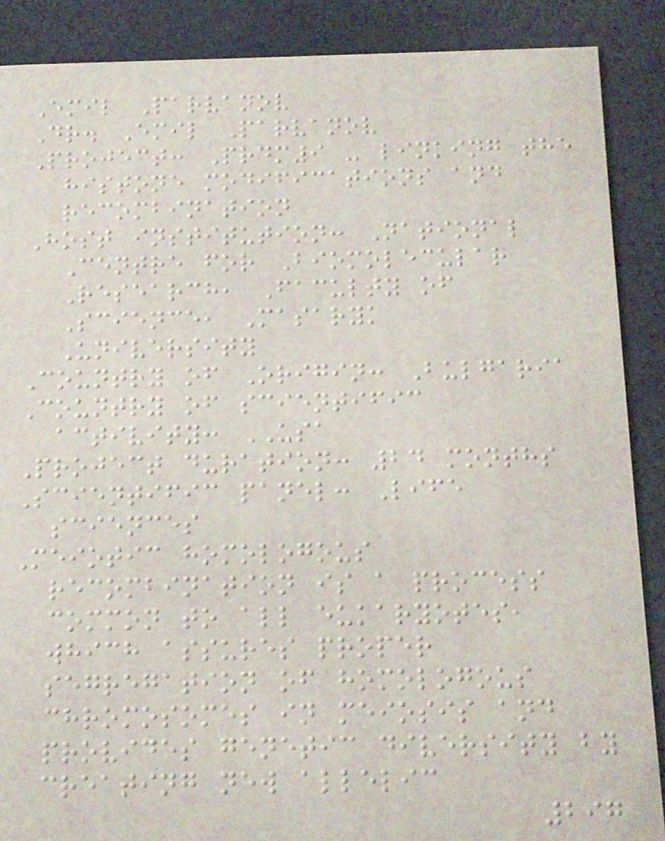Emil Parvanov
Dr. Emil Parvanov
Project: Prdm9 - linking the
histone modifications and
recombination
Host institution: National
Centre for Biomolecular
Research, Faculty of
Science, Masaryk
University
Country of Origin: Bulgaria
Country of scientific
activity: USA
Project duration: 24 months
Scientific panel: Life
sciences
Meiotic homologous
recombination is a process
common to all eukaryotes,
which assures proper
segregation of homologous
chromosomes in meiosis and
provides genetic diversity by
creating new allelic
297
